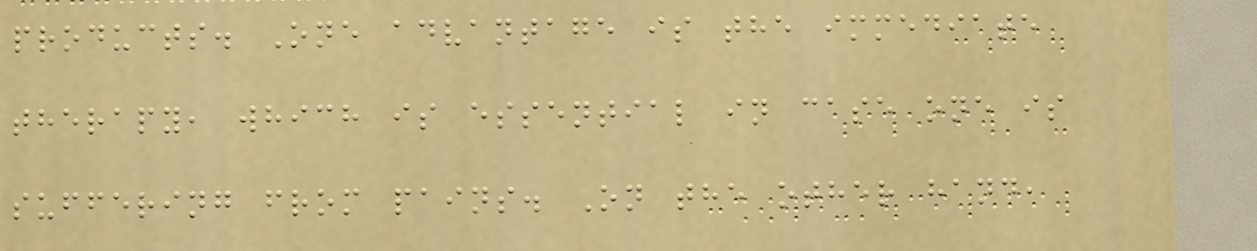products. One advantage is the immediate
therapy, which is essential in case one is
suffering from pains. On the other hand,
